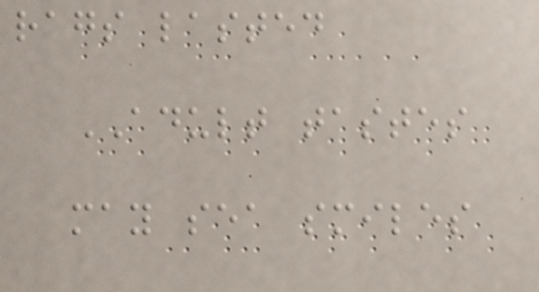rags lasted
ADULT tastes
may sea smiles
